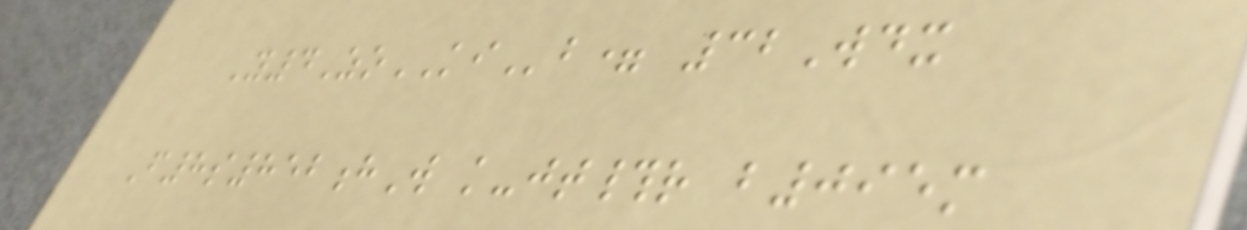Y4ZoKIb= 32Wdx
F8s852hW k-jt#r b095m
